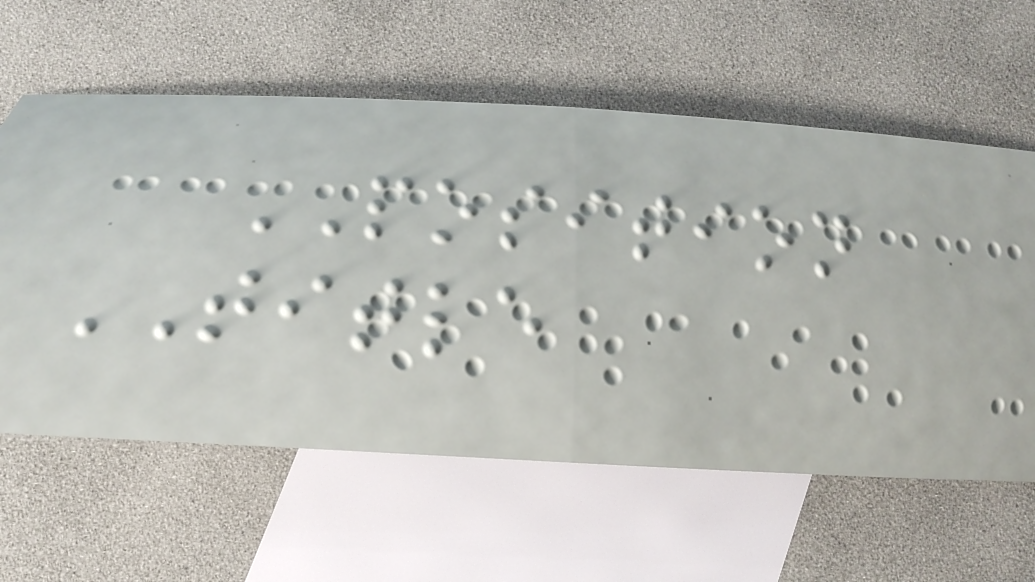POSITION
TITLE
